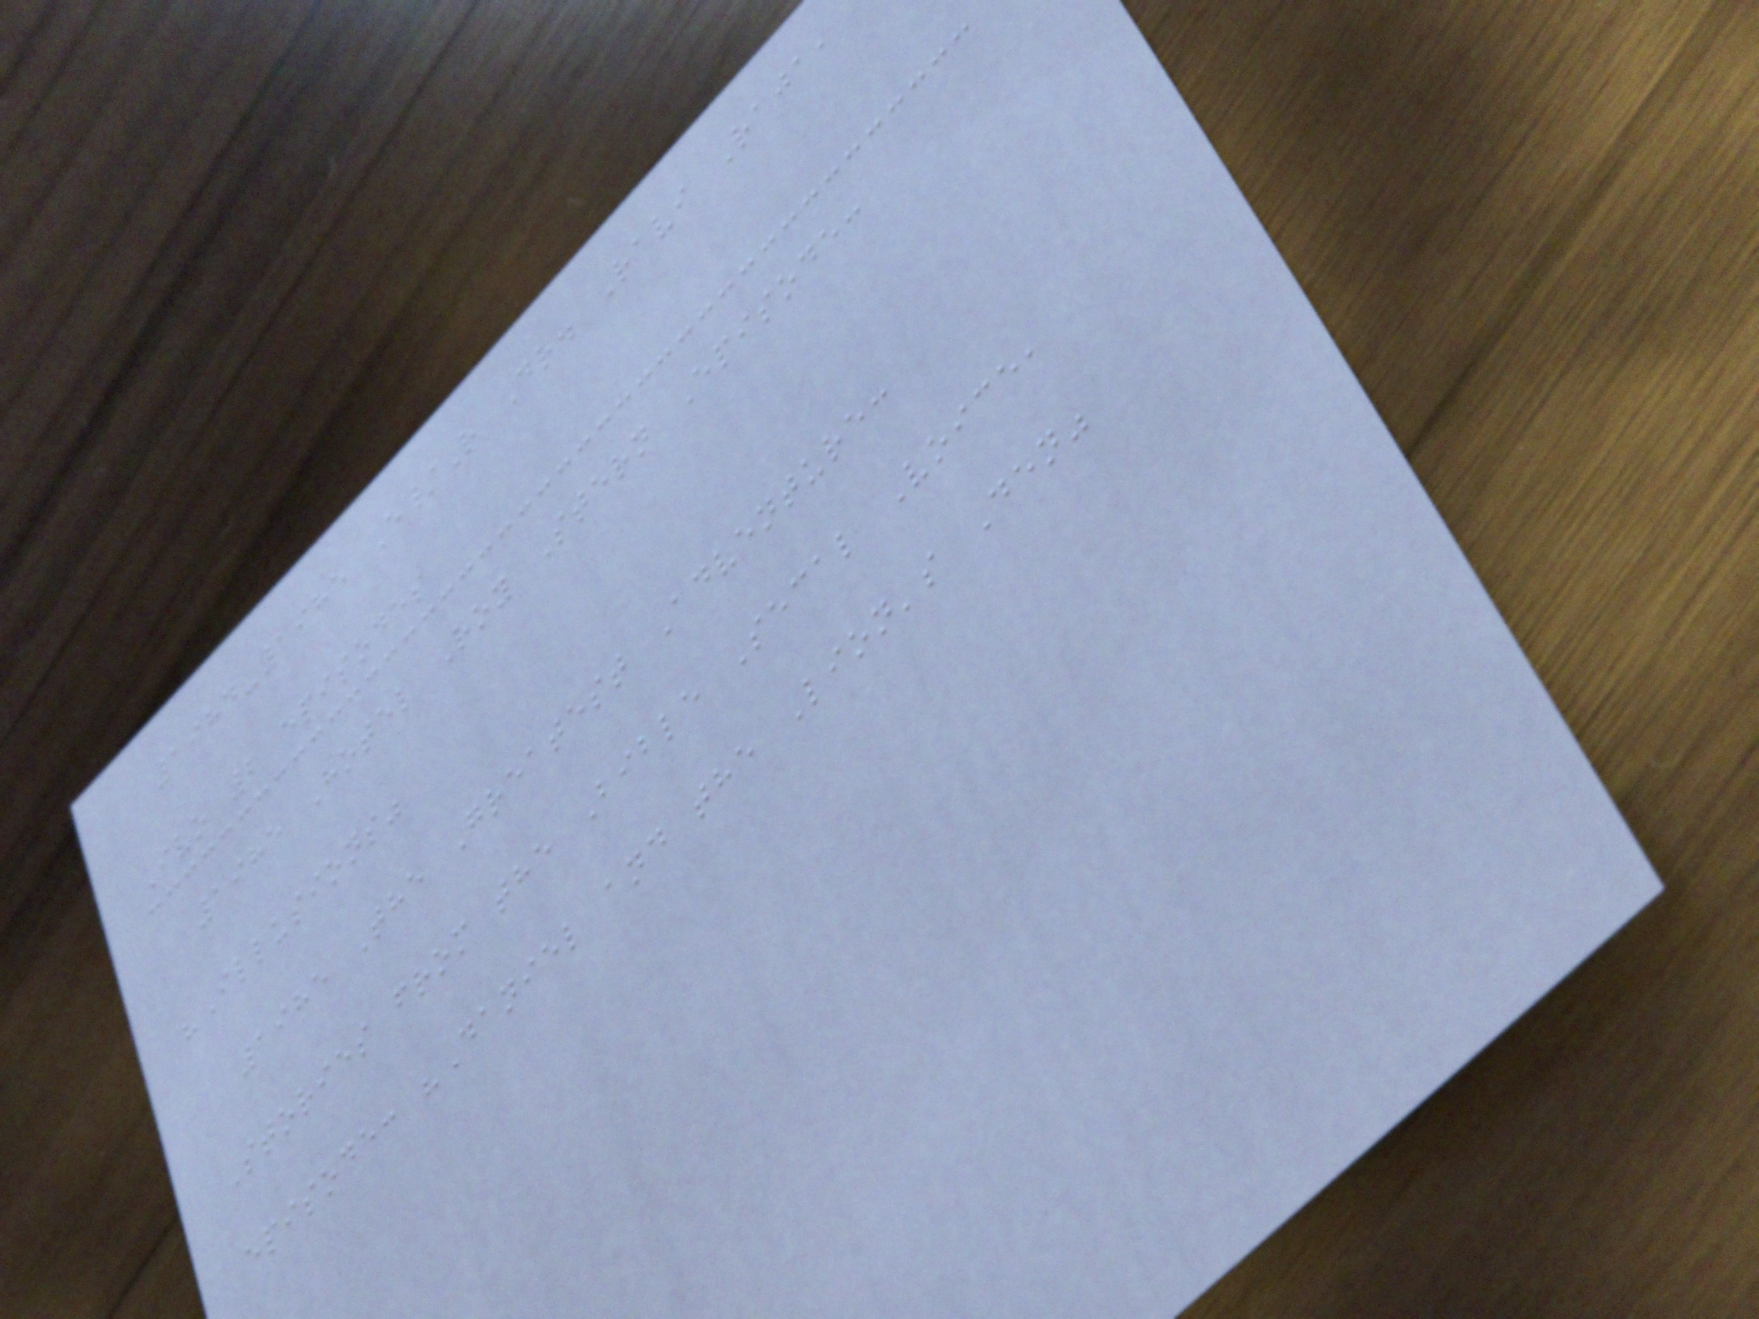1984-1985 E/R Dr. Ravi Raja,
Ivo 2 episodes
1985 Hotel Roy Stern Episode:
"Illusions"
1985 The Greatest Adventure:
Stories from the Bible Secal Voice,
episode: "Daniel and the Lion's Den"
